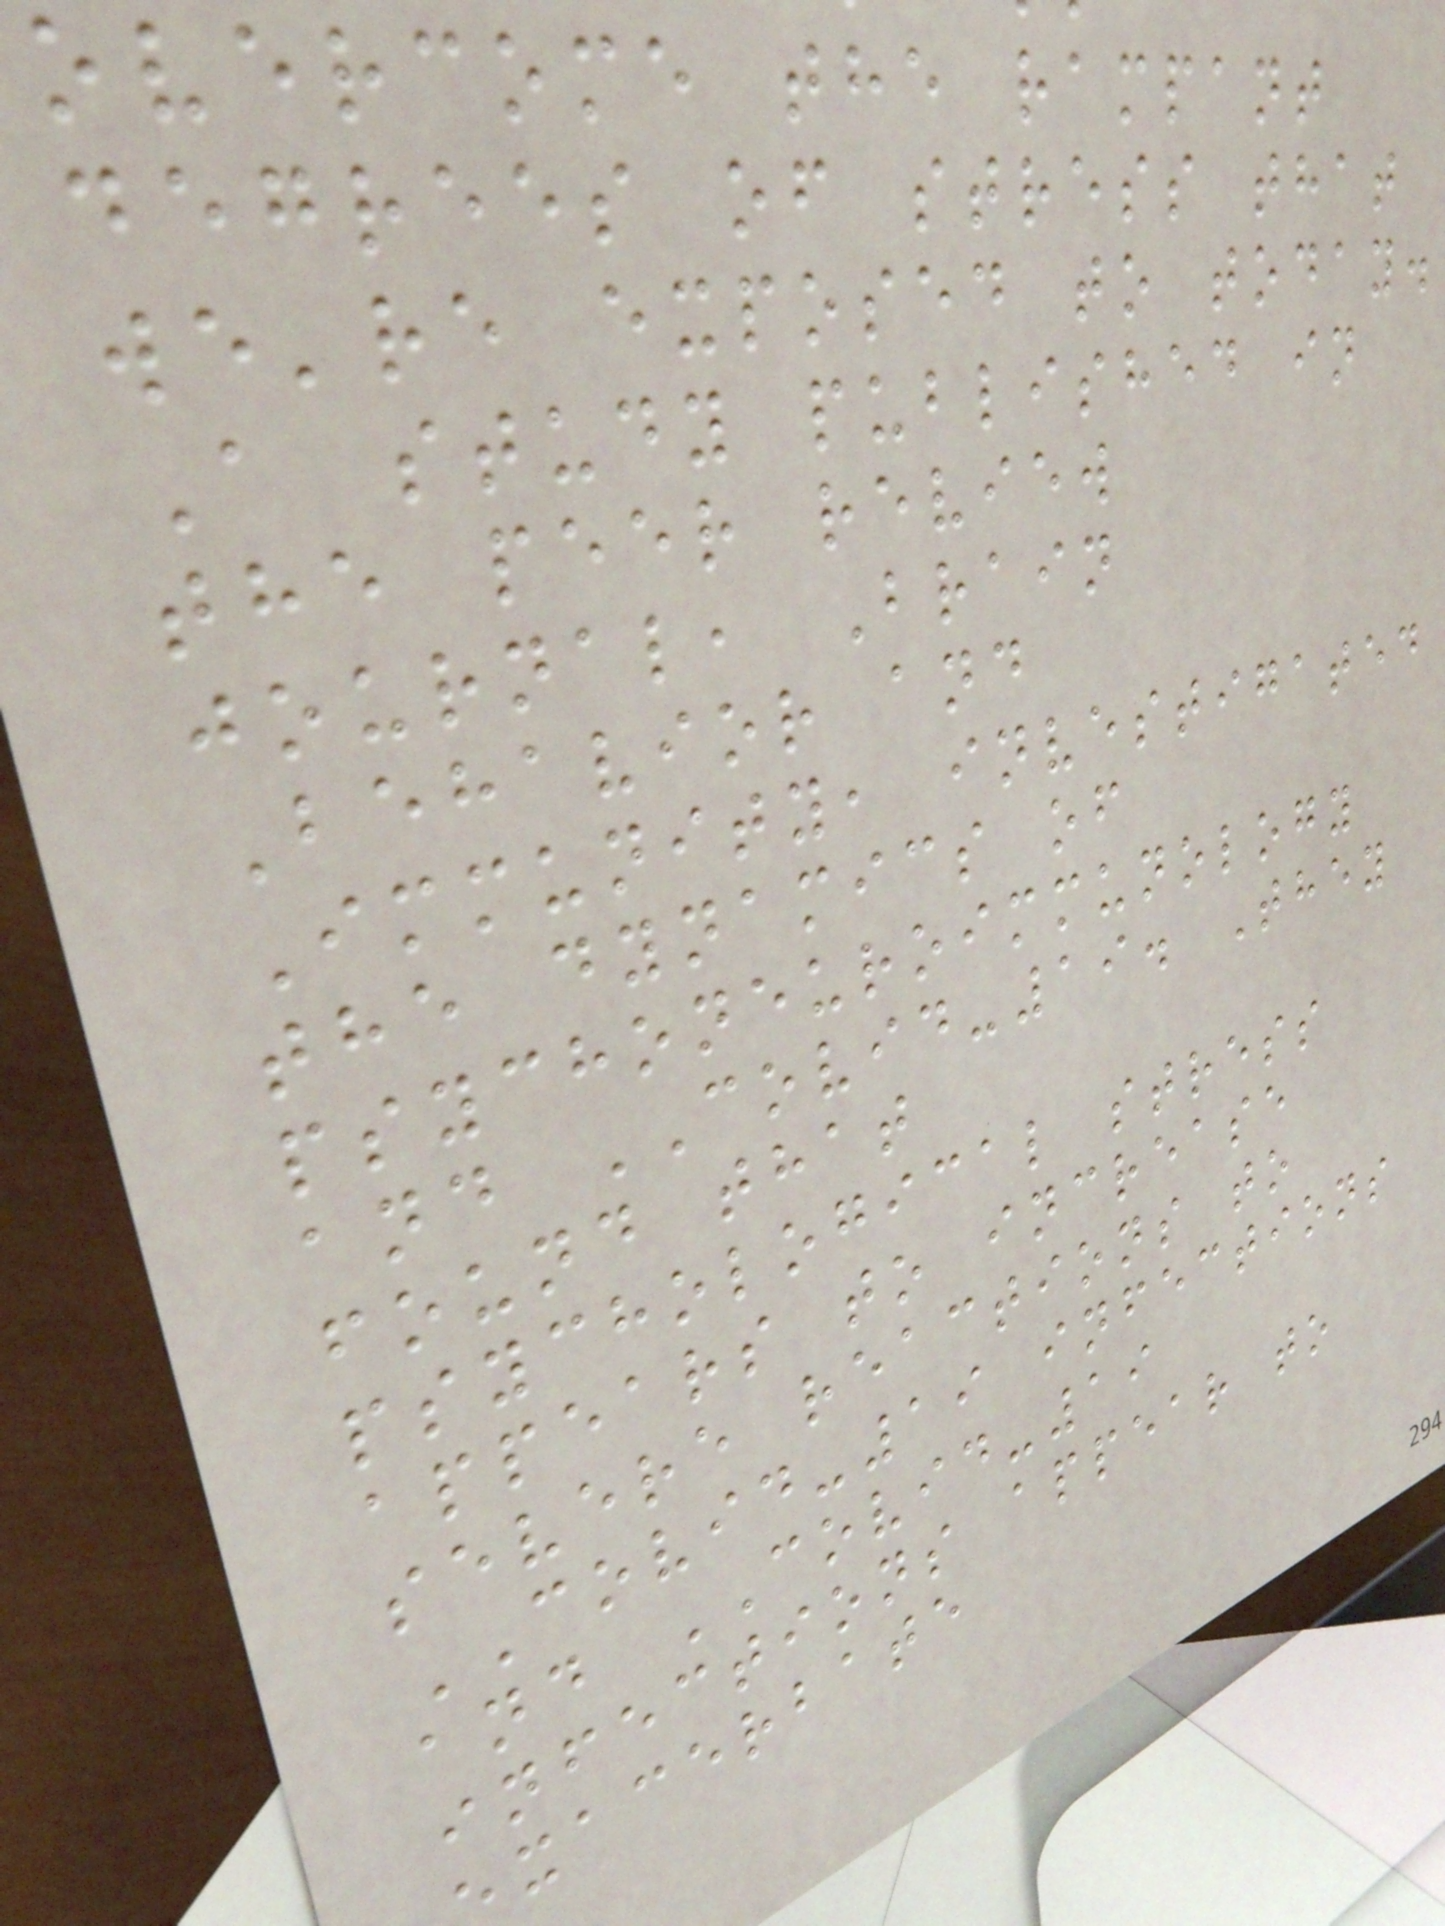overcome the rampant
degrees of stress that
we're exposed to today.
A study published in
the peer review
journal, Brain
Behavior and
Immunity, investigated
the dynamics of
psychoneuroimmunology
and COVID-19. They
found that
psychological stress
appears to increase
severe reactions to
COVID-19 infections
and COVID-19
infections appear to
xacerbate
